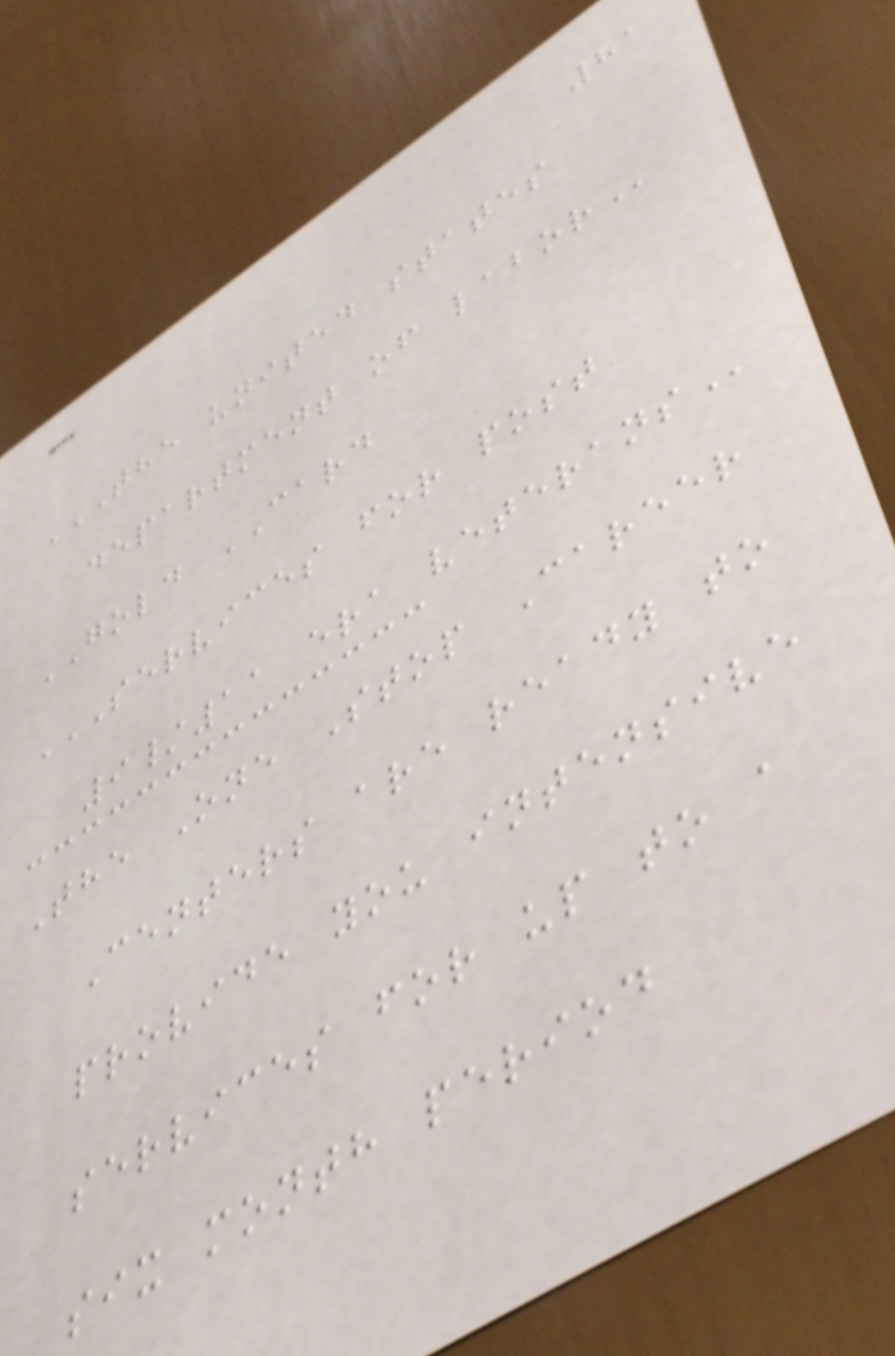81
THE UNITED STATES
DEPARTMENT OF LABOR
GOLD CARD
SERVICES FOR POST
9/11 ERA VETERANS
The One Stop Career
Centers are ready to
provide you intensive
services for up to a
six month period
